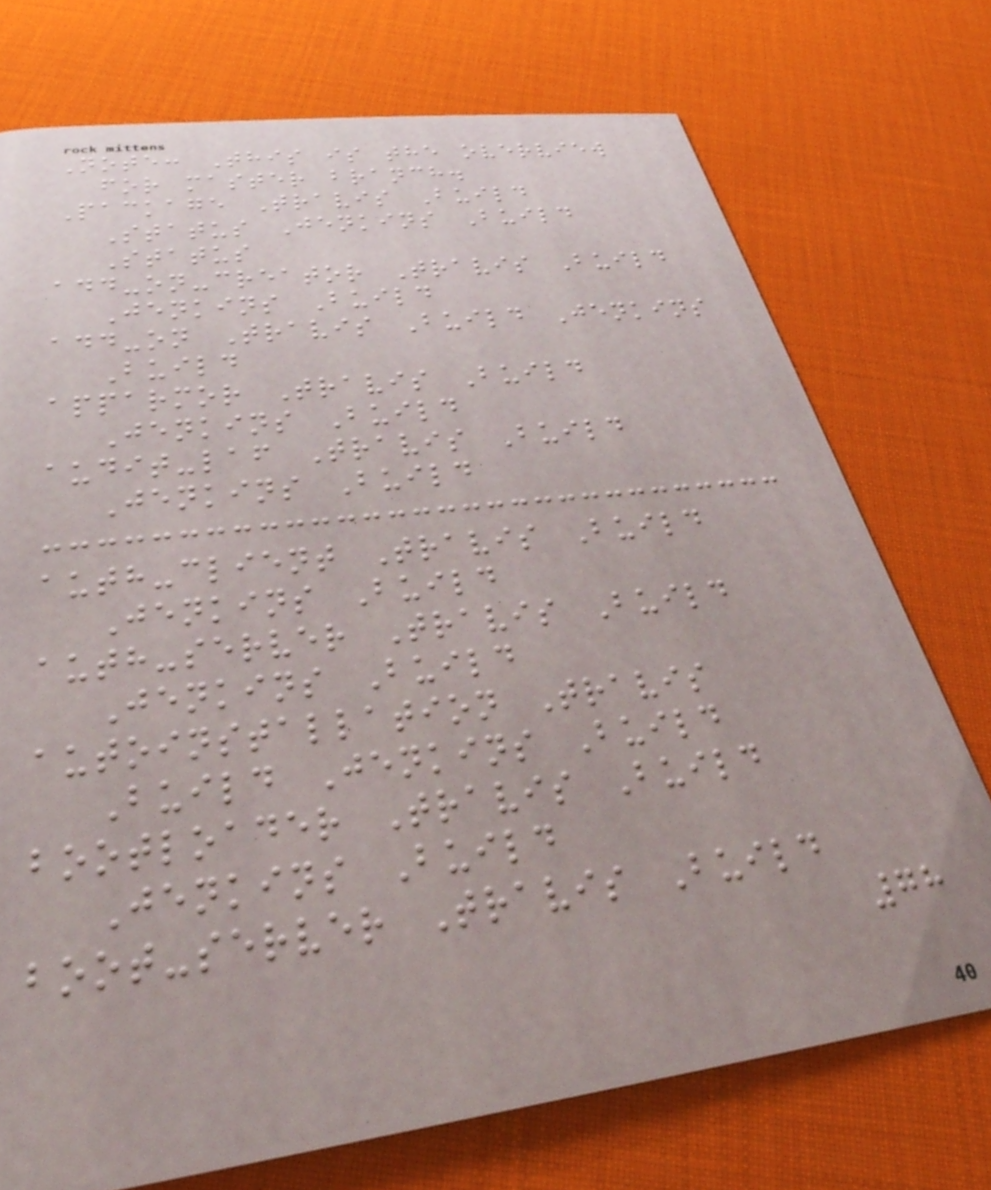Note: This is the overview
for master branch.
Package Travis Build
Status Jenkins Build
Status
add-on-creator Travis Build
Jenkins Build
add-on Travis Build Jenkins
Build
apparmor Travis Build
Jenkins Build
audit-laf Travis Build
Jenkins Build
auth-client Travis Build
Jenkins Build
auth-server Travis Build
Jenkins Build
autoinstallation Travis
Build Jenkins Build
bootloader Travis Build
Jenkins Build
boot-server Travis Build
78
